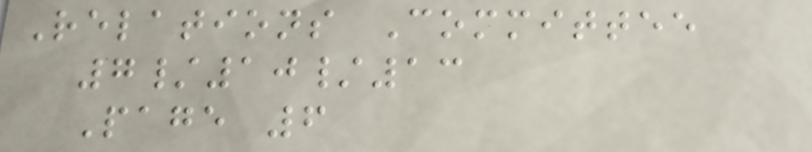Relations Committee
7/10/13
Page 6
